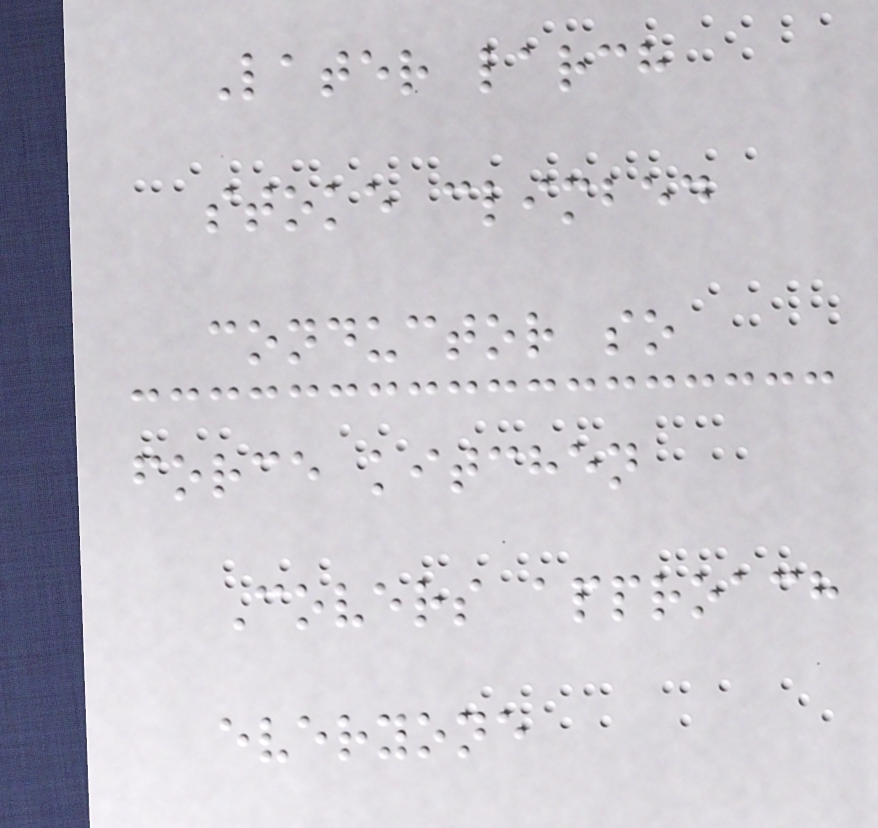Later larch
stoke climbed
conductor so
force kitchen
Covers approach
everyone
